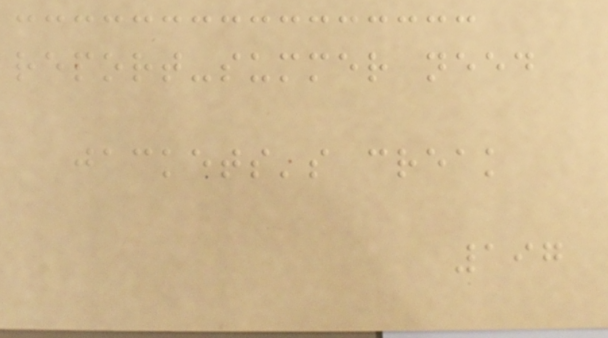report-summer need
jackets's creak
197
